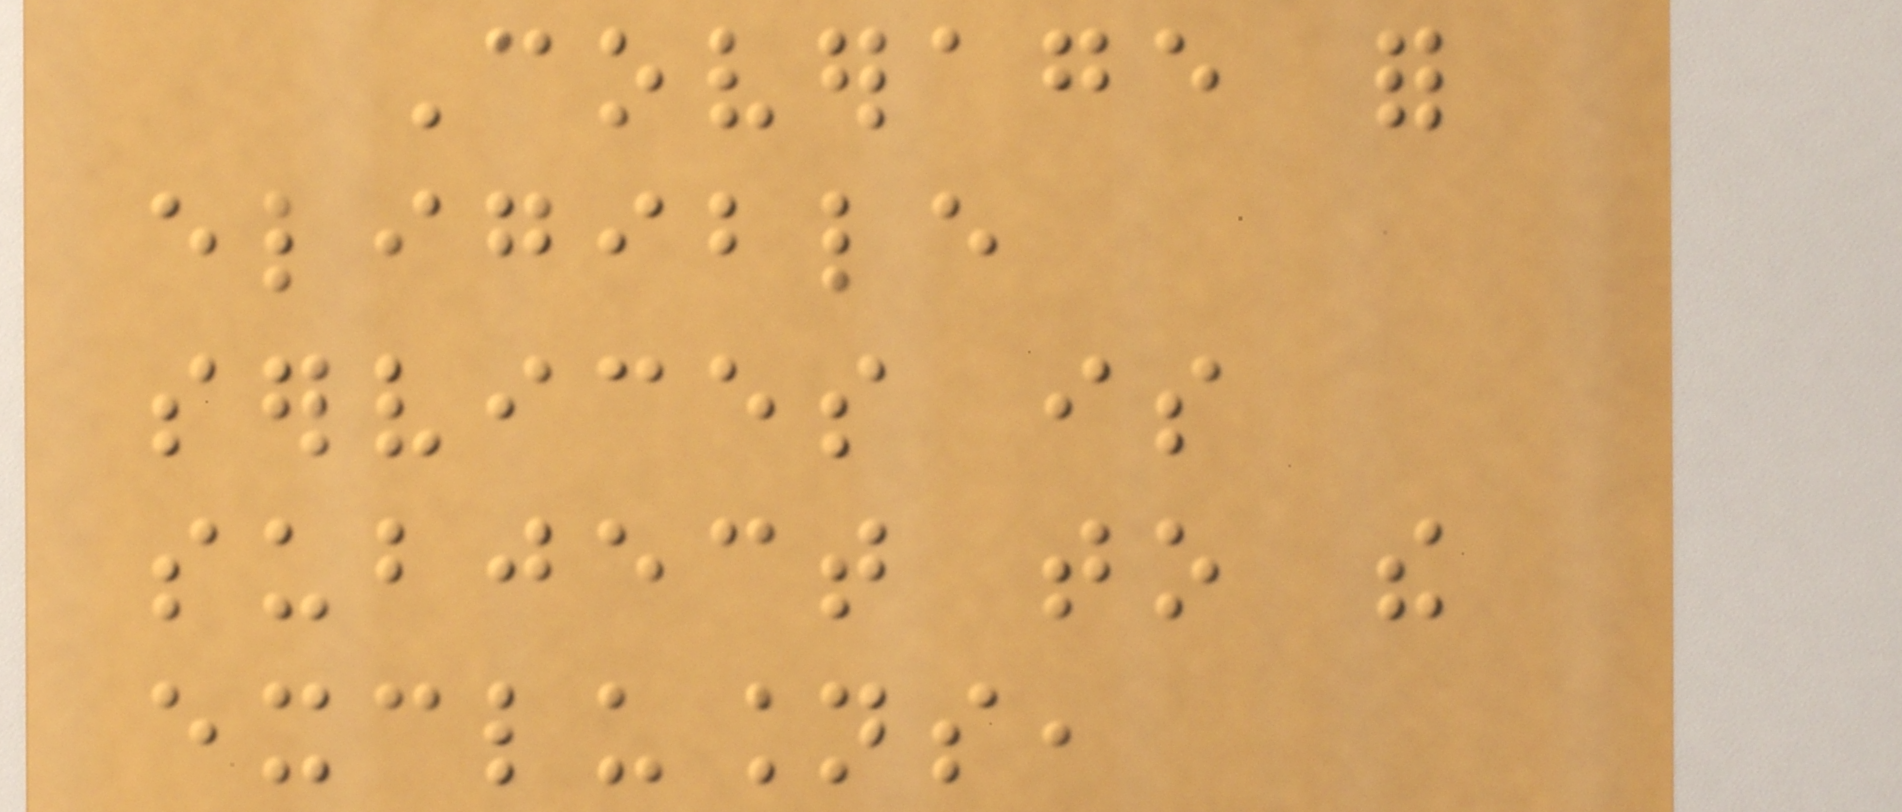Coverage for
eligible
services is
subject to the
exclusions,
